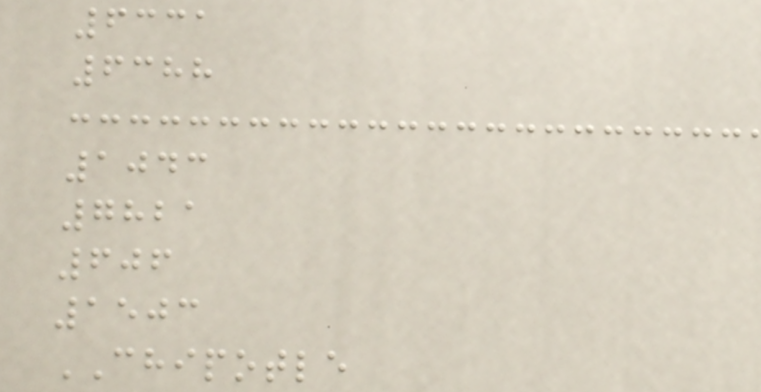6331
6388
1043
7821
606
1503
CHIPOTLE
